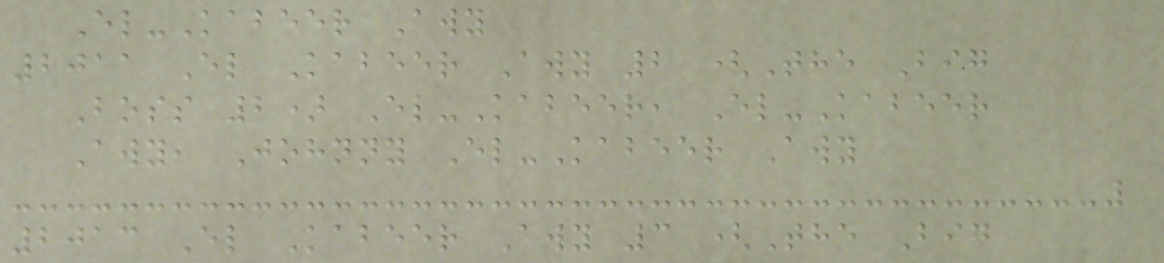El-Kabeer Awy
2011 El Kabeer Awy 2 (The Big
Boss 2) El-Kabeer, El-Kabeer
Awy, Johnny El-Kabeer Awy
2013 El Kabeer Awy 3 (The Big
